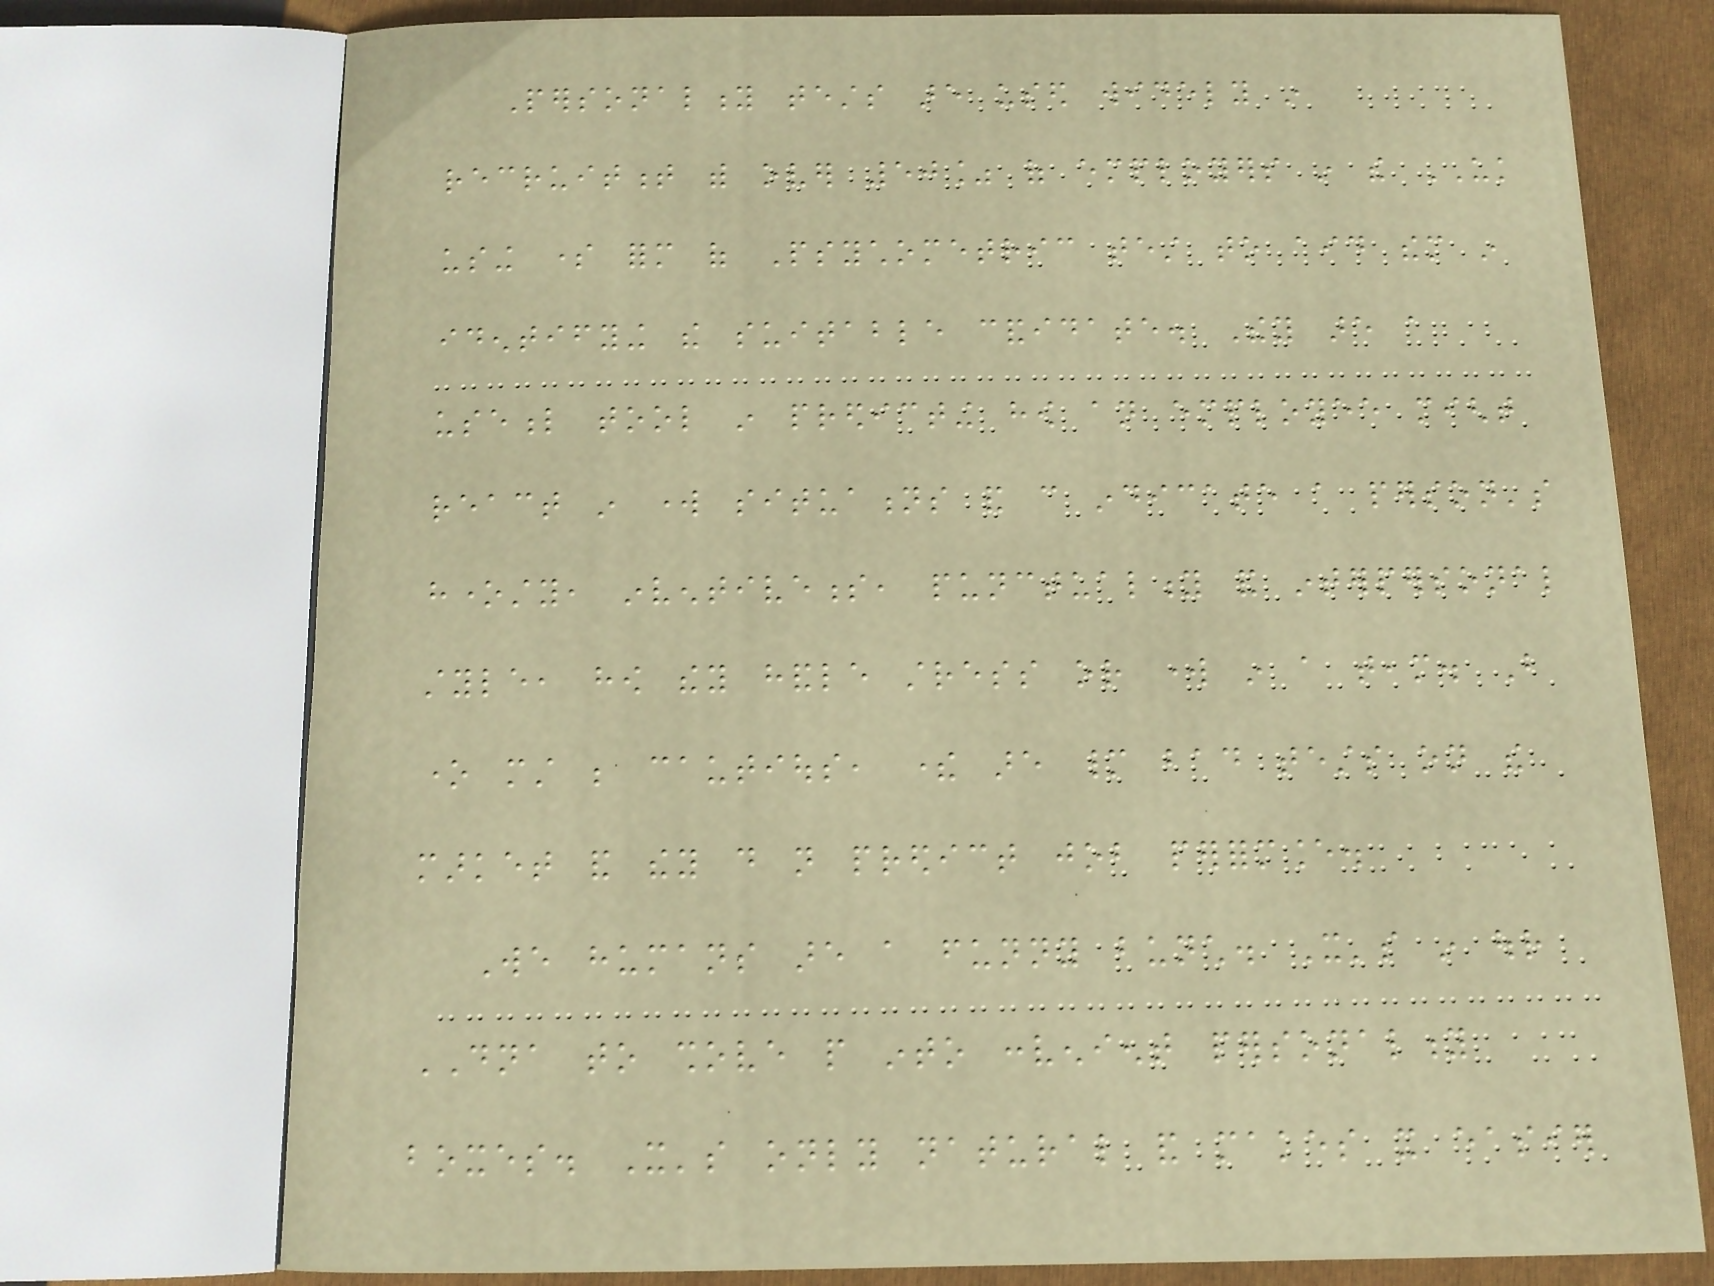Personality tests are used widely in
recruitment with over 50% of employers in the UK
using some form of Psychometric test to aid them in
identifying the suitable candidate. They are a
useful tool in predicting how an employee might
react in work situations and can indicate a person's
honesty, inventiveness, punctuality and interpersonal
style, how they handle stress or work in a team. But
one must be cautious, there are many bad tests on the
market and they do not predict job performance.
We humans are a funny bunch. It's in our
DNA to shove people into convenient personality
boxes. It's only natural and makes it easier
